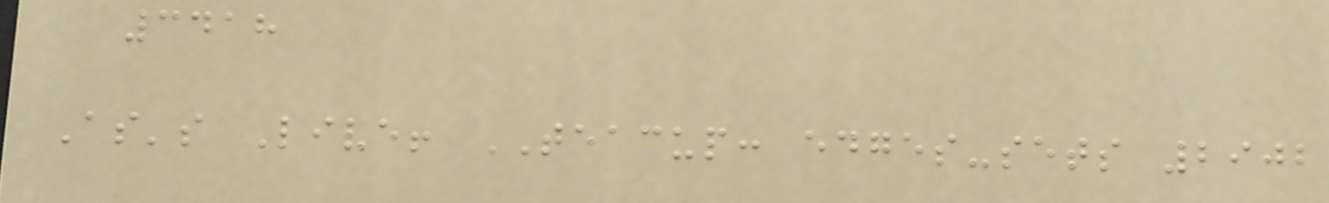3418
As's Live! TEACUP: edges-sets 2902
